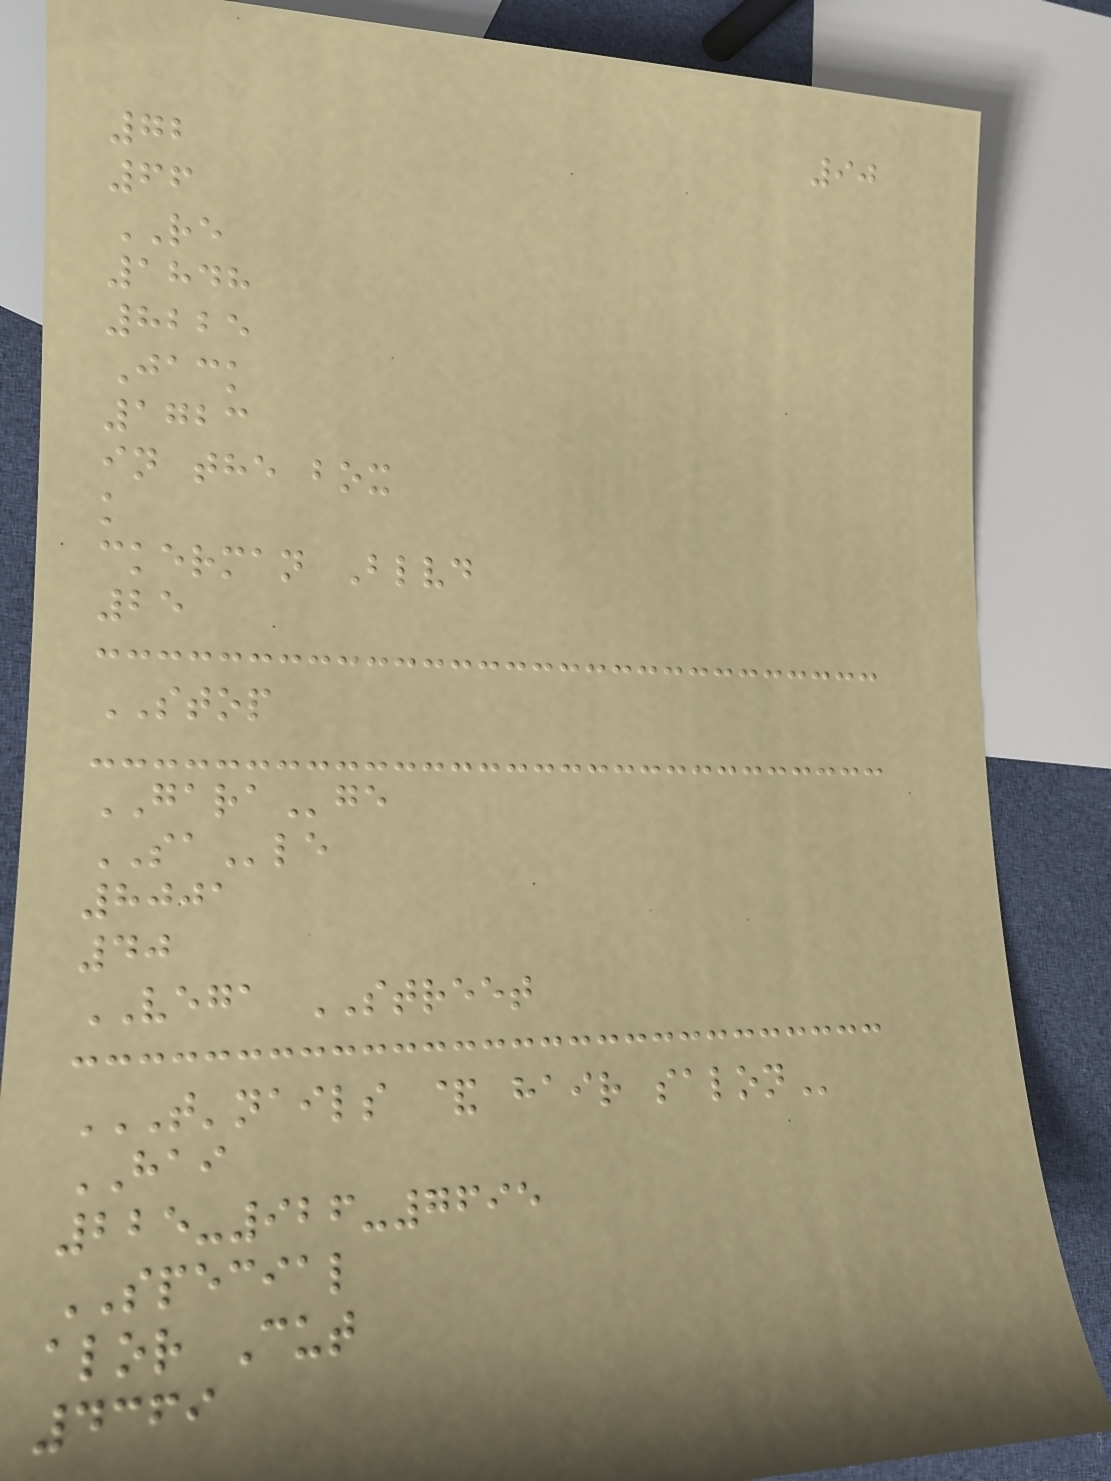90
72
66
RE
1848
8225
Jack
1723
in the box
k
ckerman Blvd
25
STOP
GARAge
SAle
8001
40
VEGA STREET
T'NAILS & HAIR SALON
HAI
225-926-7695
SPECIAL
alor Cut
4369
